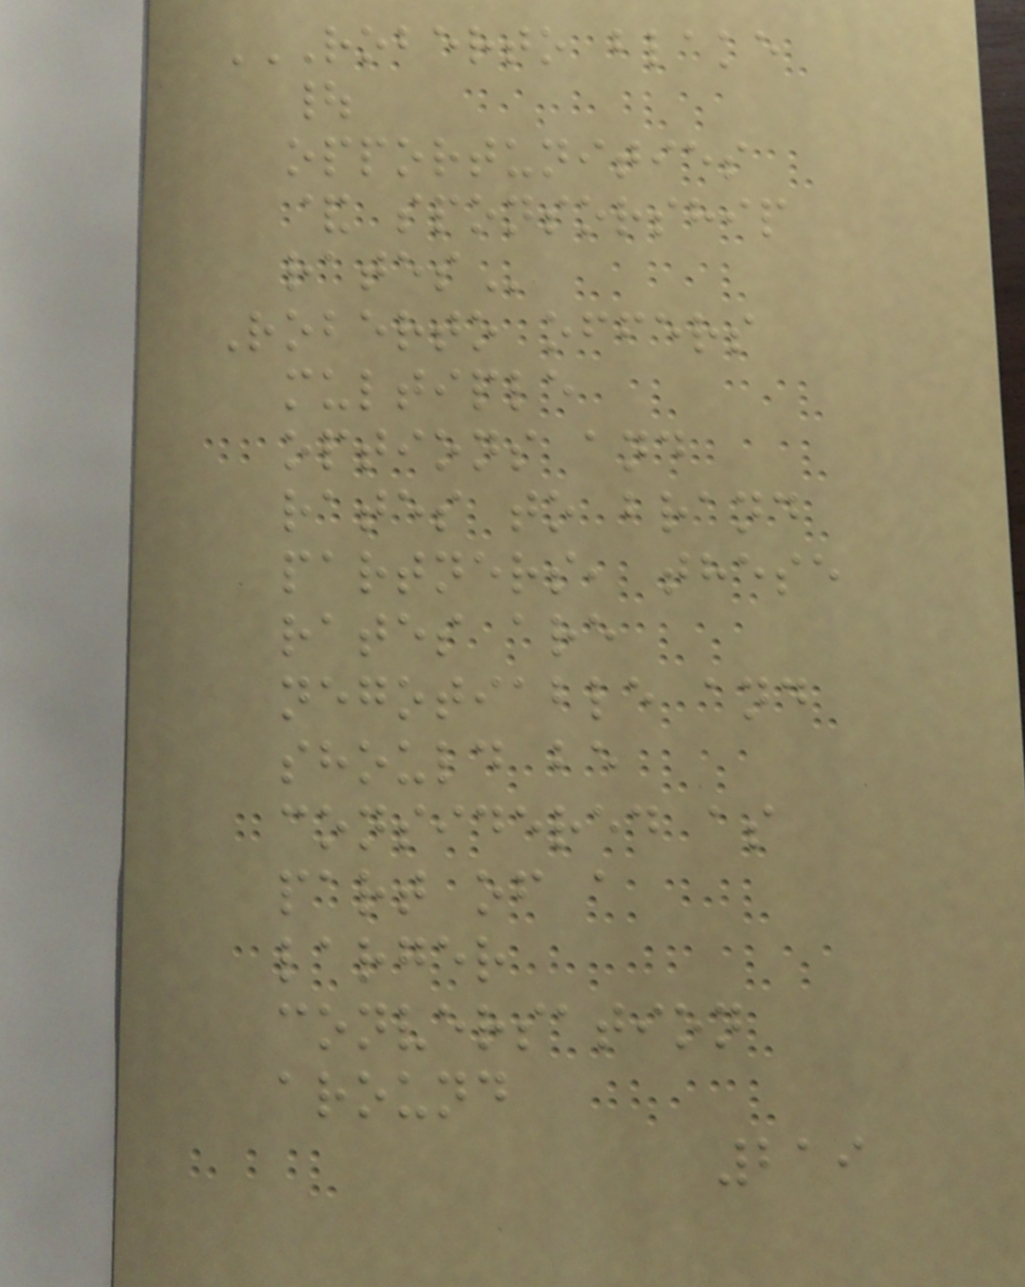ROBERTO BLAKE
|
OPPORTUNITIES
& SPONSORSHIP
RATES
Roberto offers
multiple
options and
rates to brand
partners, these
rates are
negotiable and
should be
considered as
part of a
larger
conversation
around
219
